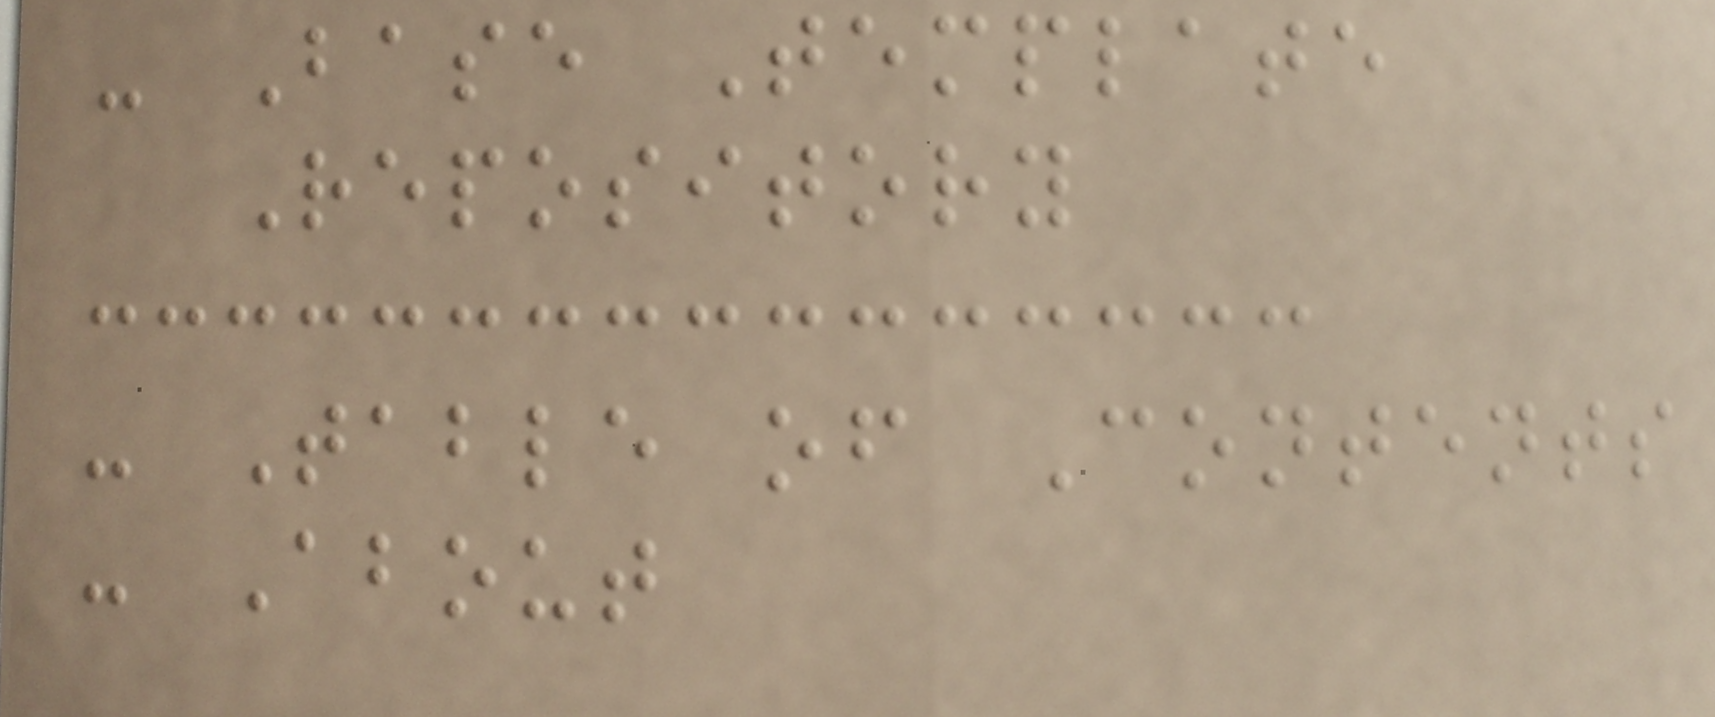- Base Template
Repository
- Table of Contents
- About
